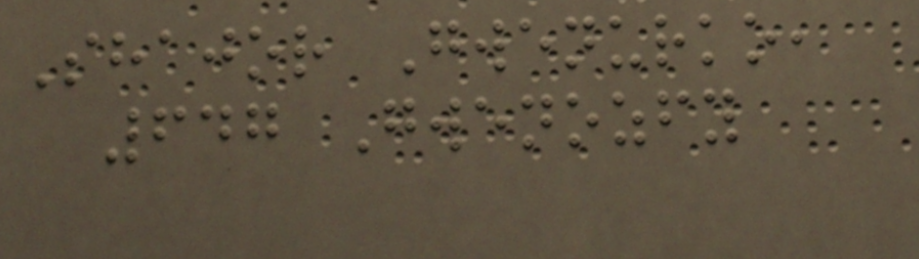Shajor Gwenurko,
647 Gwenozfy
